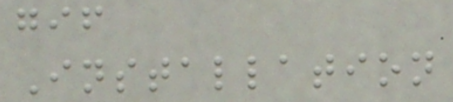gif
Installation
